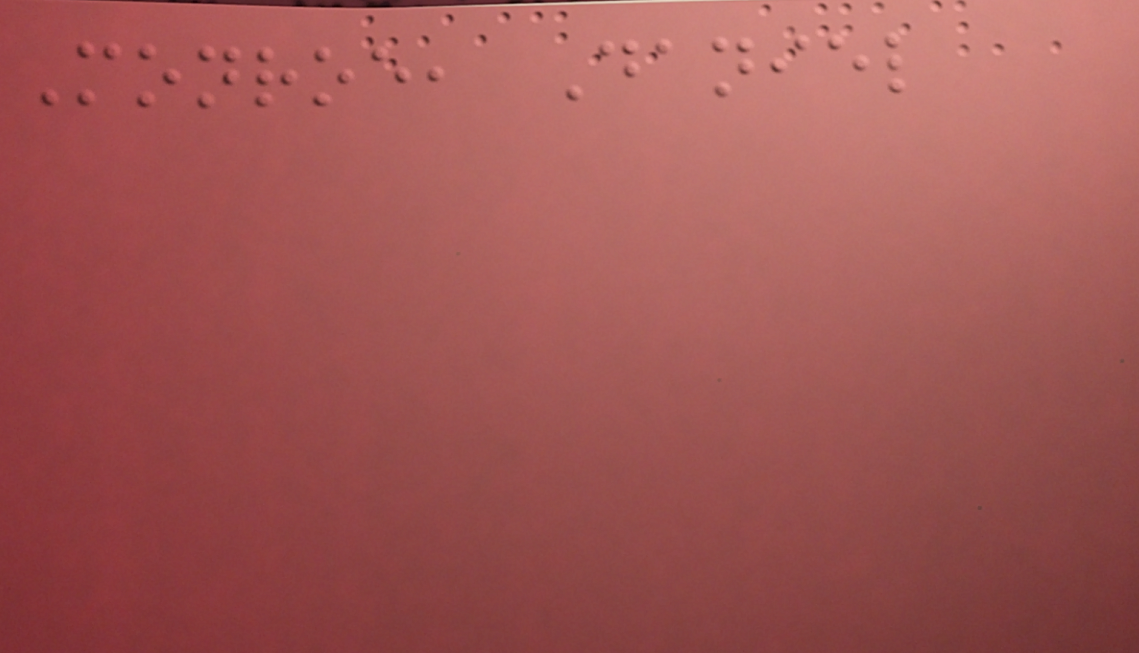Monroe, Daniel
